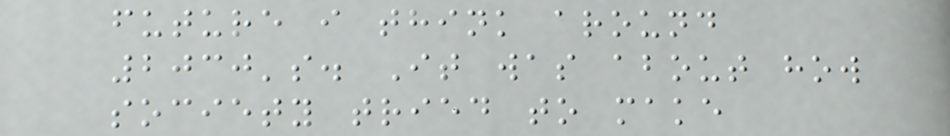future i think around
2030's. It was about how
society tried to make
